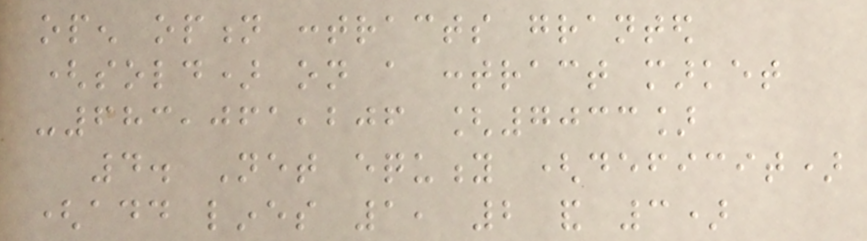open option contracts granted
(sold) on a contract market
-683,061,206 [7033]
4. Net equity (deficit)
(add lines 1, 2 and 3)
